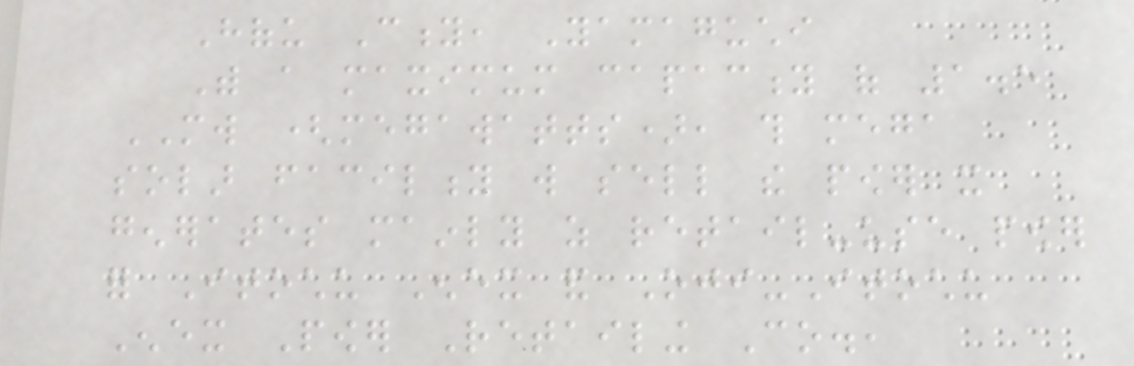Hofu City, Yamaguchi
With a maximum capacity of 1.5
MW (megawatts), this mega
solar facility will sell the power it
generates mainly as retail-use power
for Itochu Enex and Oji-Itochu
Enex Power Retailing Co.,
